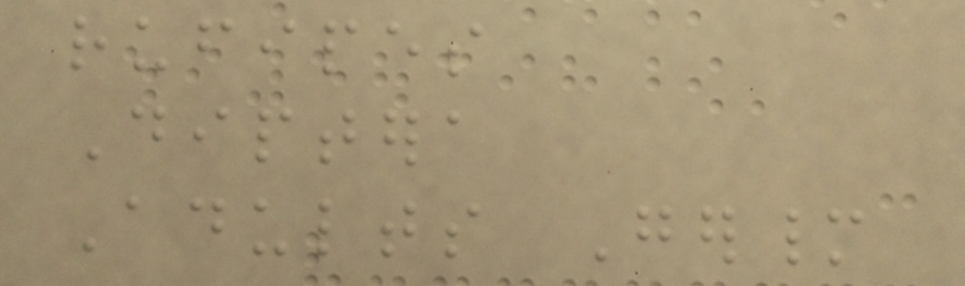rufipes
Diptera
Adults Germany
